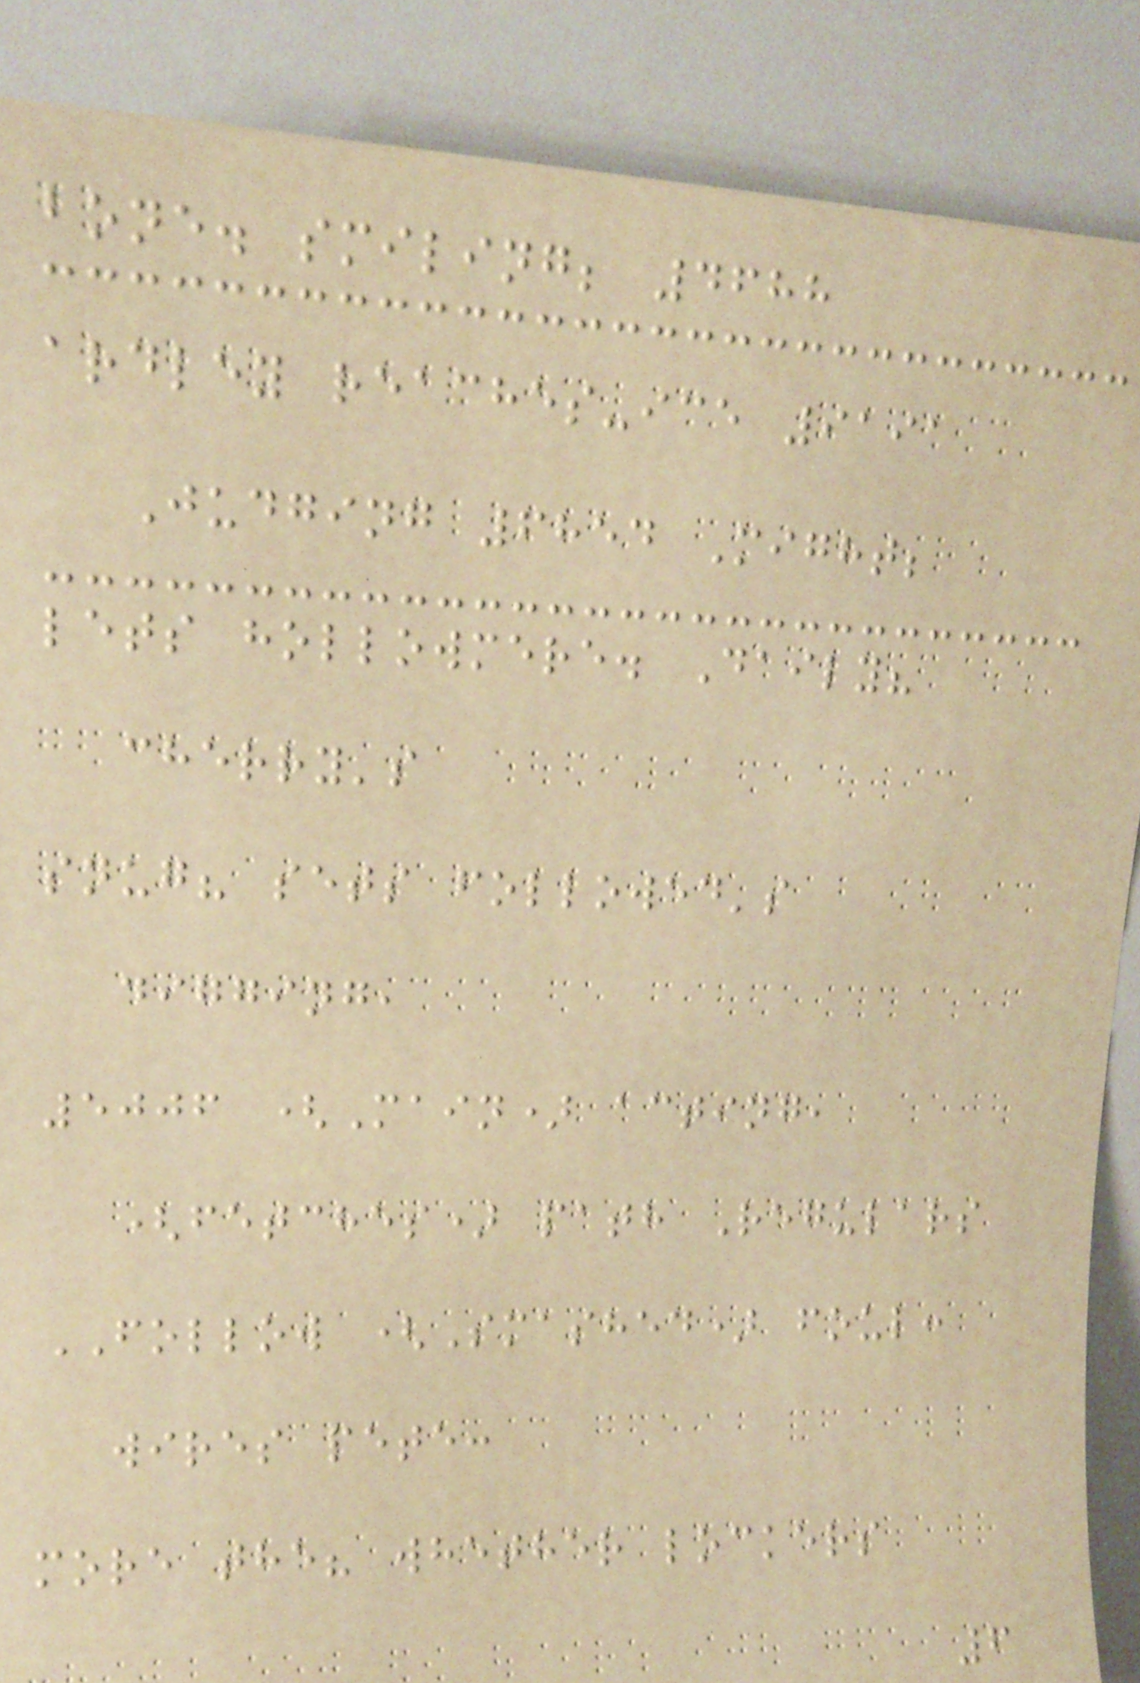bone. smiling; 4688
ardley reaches-ice 9191
Judging 6854 Might;
lets hollowmere. Daily?
cherry's
snug? sets followed's
digging,
5006 (Main) acting,
(fetches) path Regulars
FOLLOW (Smashed) foul:
wires pete:
more the? whether lockers
6
